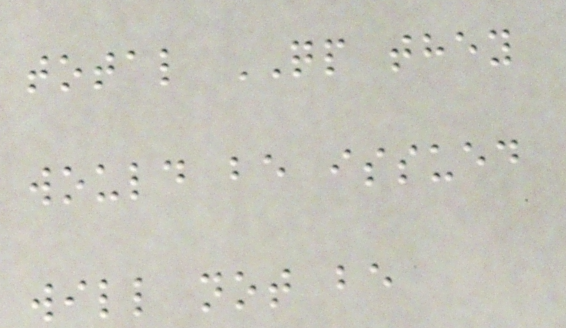total QP they
would be issued
will not be
